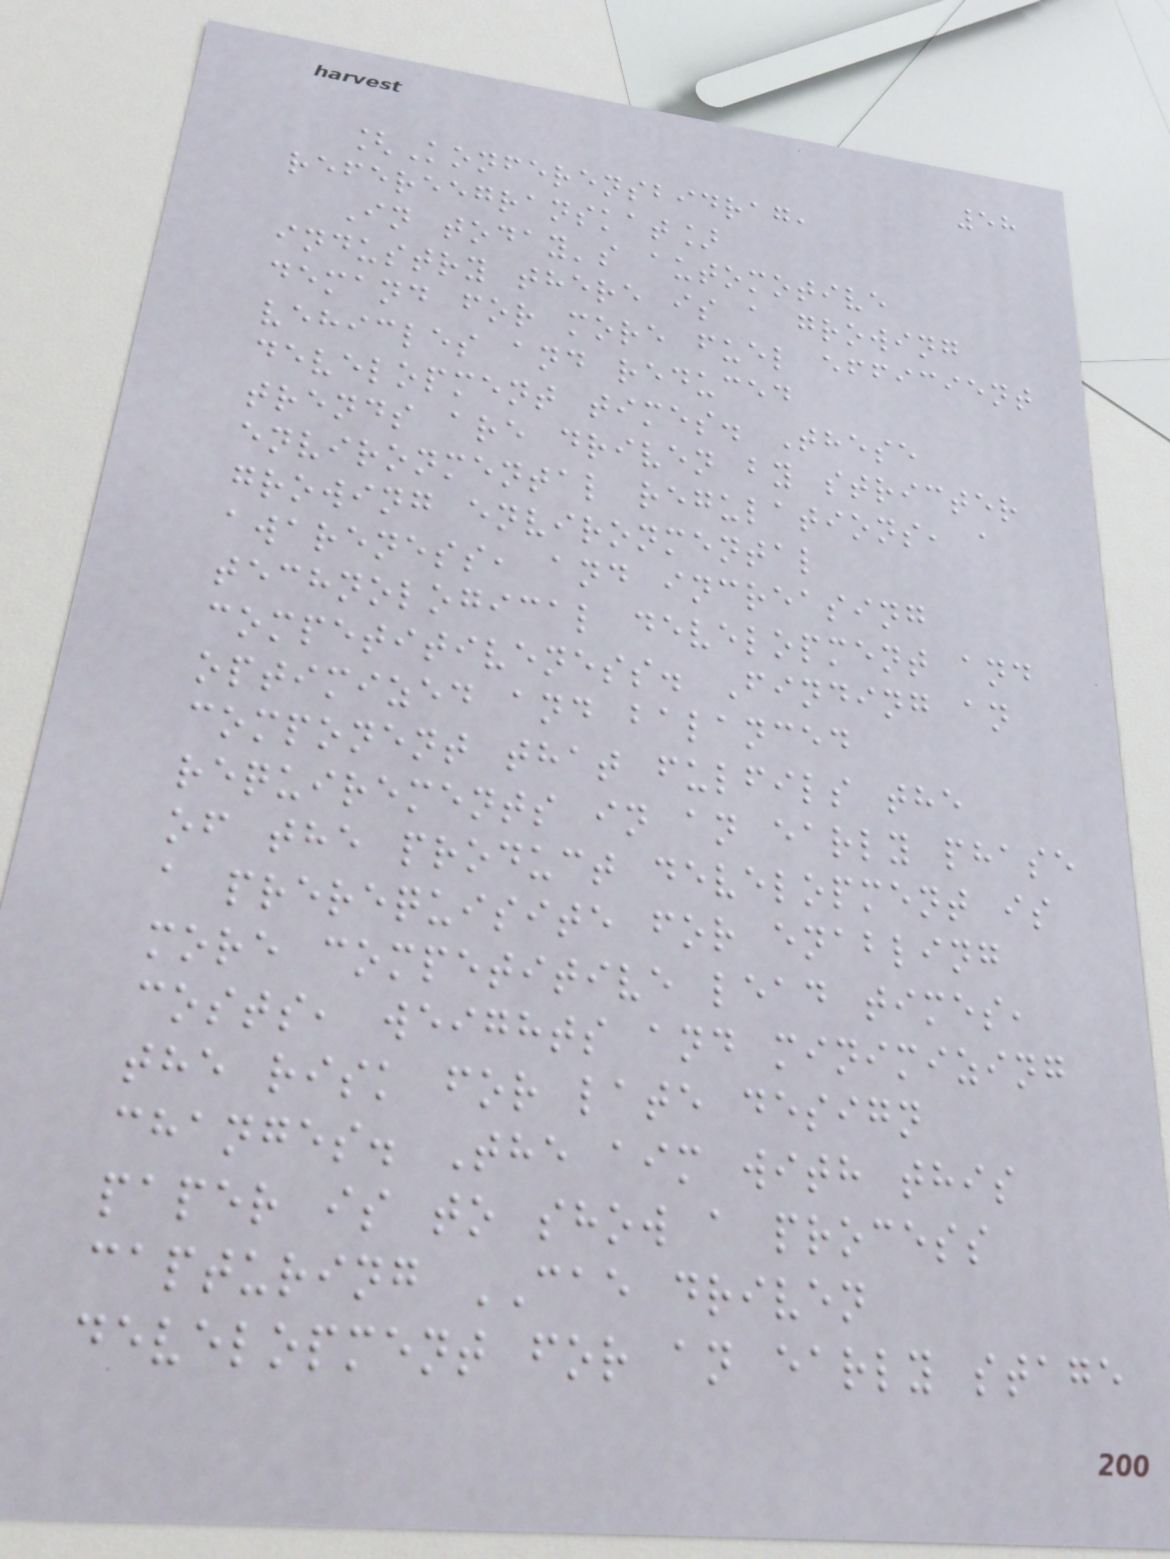58
[Konferensbidrag,
refereegranskat]
In today's automotive
industry there is a growing
demand for more fuel efficient
vehicles and reduced
development times. These
trends are driven by stricter
environmental regulations, a
growing environmental
awareness, and increasing
technological development and
competitiveness. Finding an
optimized and balanced
component that fulfils the
requirements in an early phase
of the product development is
a prerequisite for enabling
more competitive lead times,
costs, weights and minimizing
the risk for late design
changes. The aim with this
paper is to show a process
capturing CAE driven
development for an early stage
